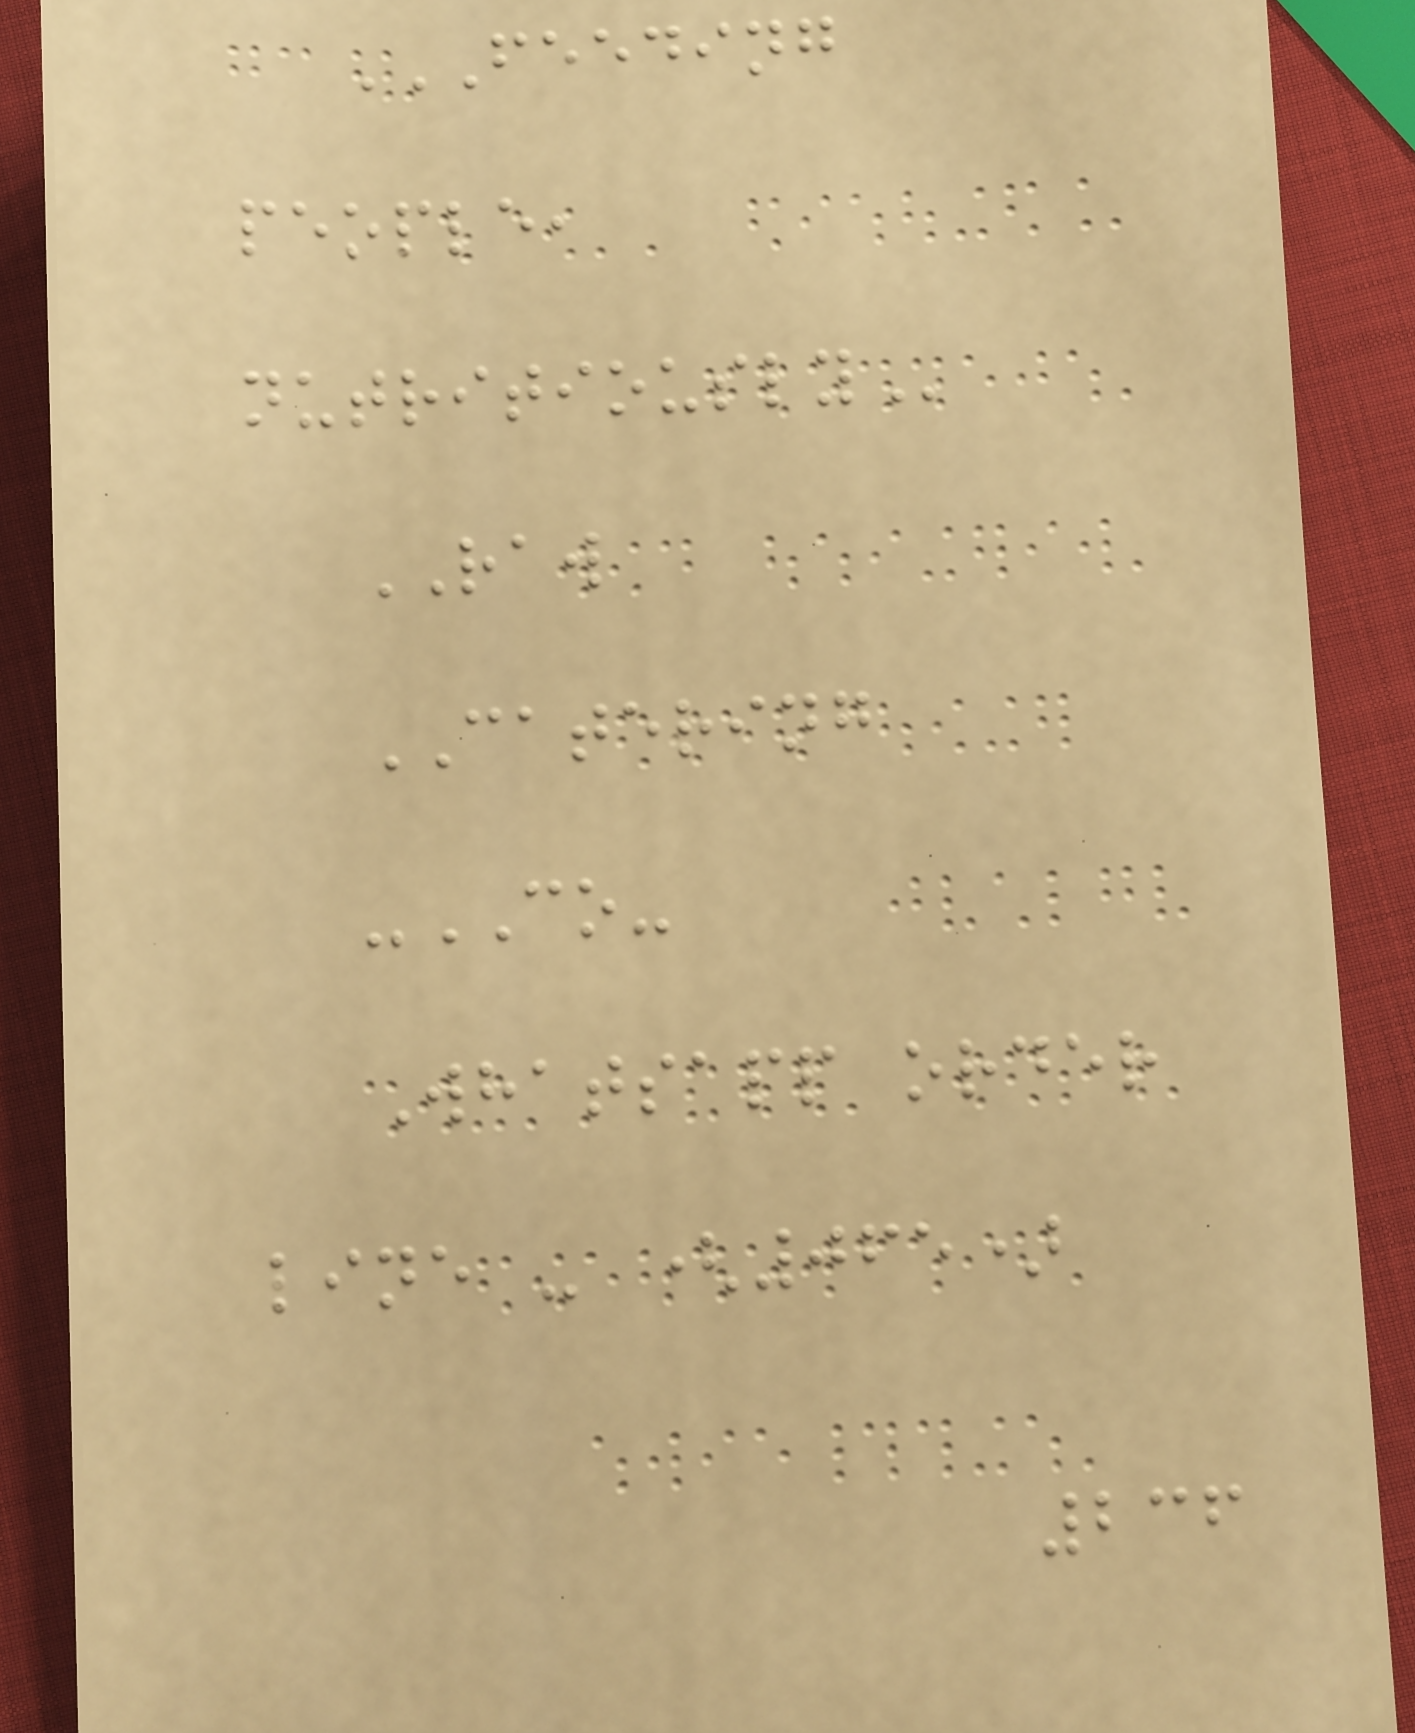FEEDING
PEOPLE,
NUTRITIOUSLY
RAW
CATERING
-CO-
Whatsapp order
line - (065)
236
